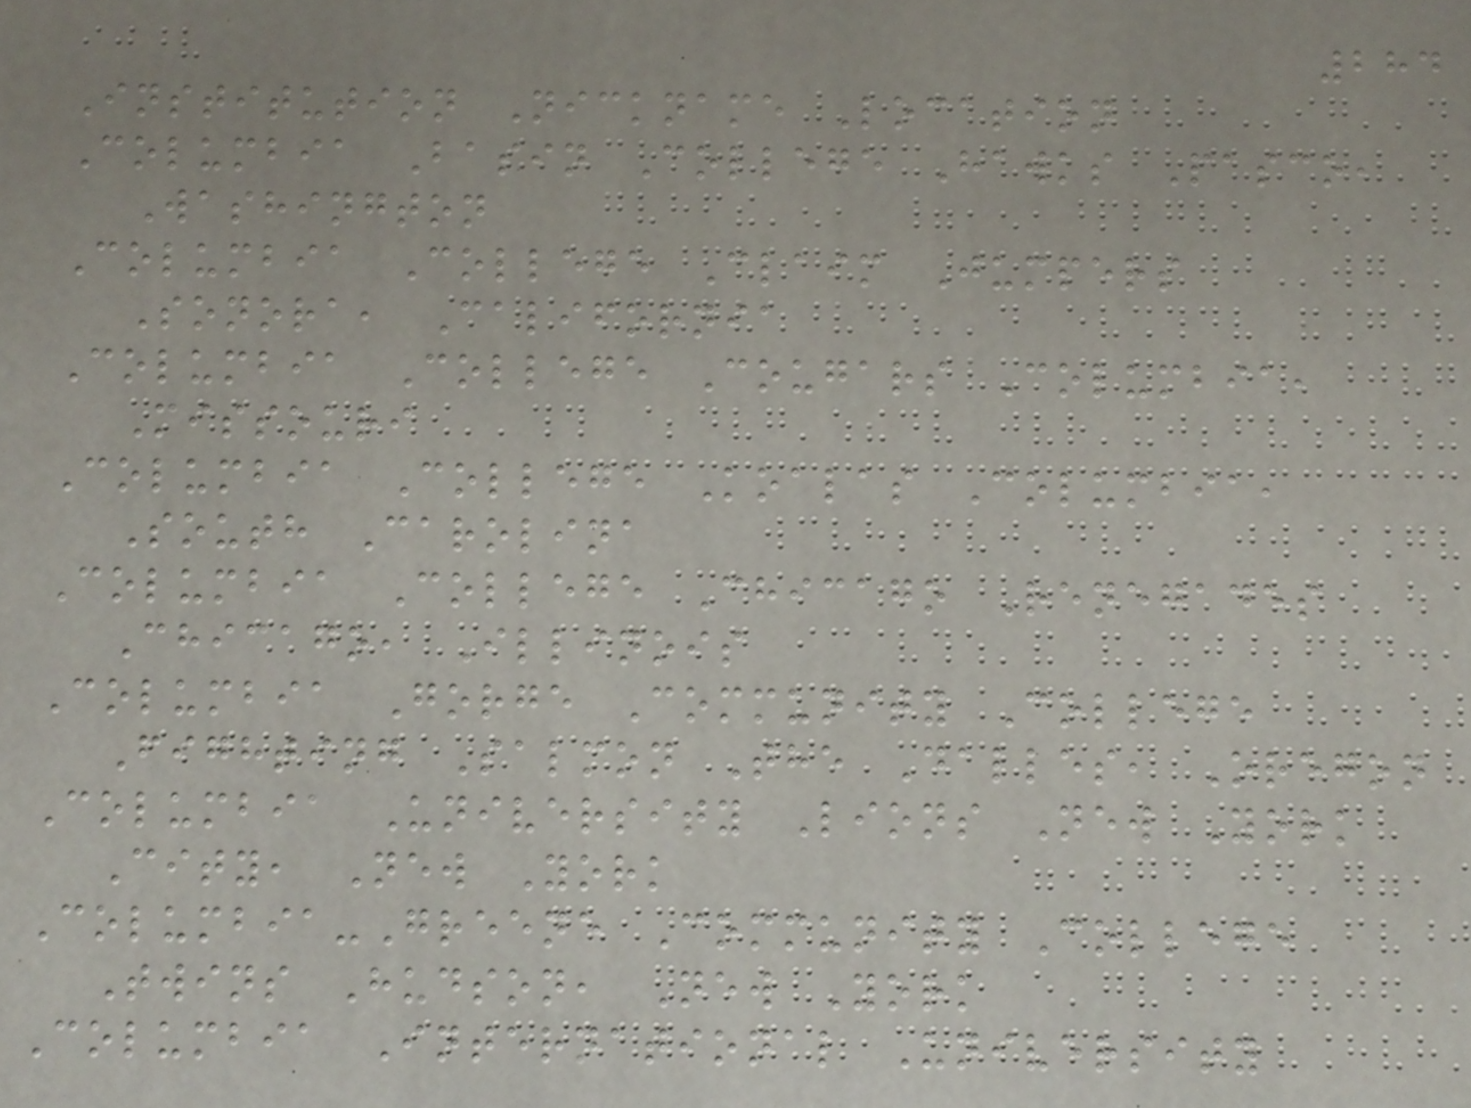284
Institution Nickname Location
Columbia Basin College Hawks Pasco,
Washington
Columbia College Claim Jumpers
Sonora, California
Columbia College Cougars Columbia,
Missouri
Columbia College Koalas Columbia,
South Carolina
Columbia College Chicago Renegades
Chicago, Illinois
Columbia Gorge Community College
Fighting Salmon The Dalles, Oregon
Columbia University Lions New York
City, New York
Columbia-Greene Community College
Twins Hudson, New York
Columbia International University
